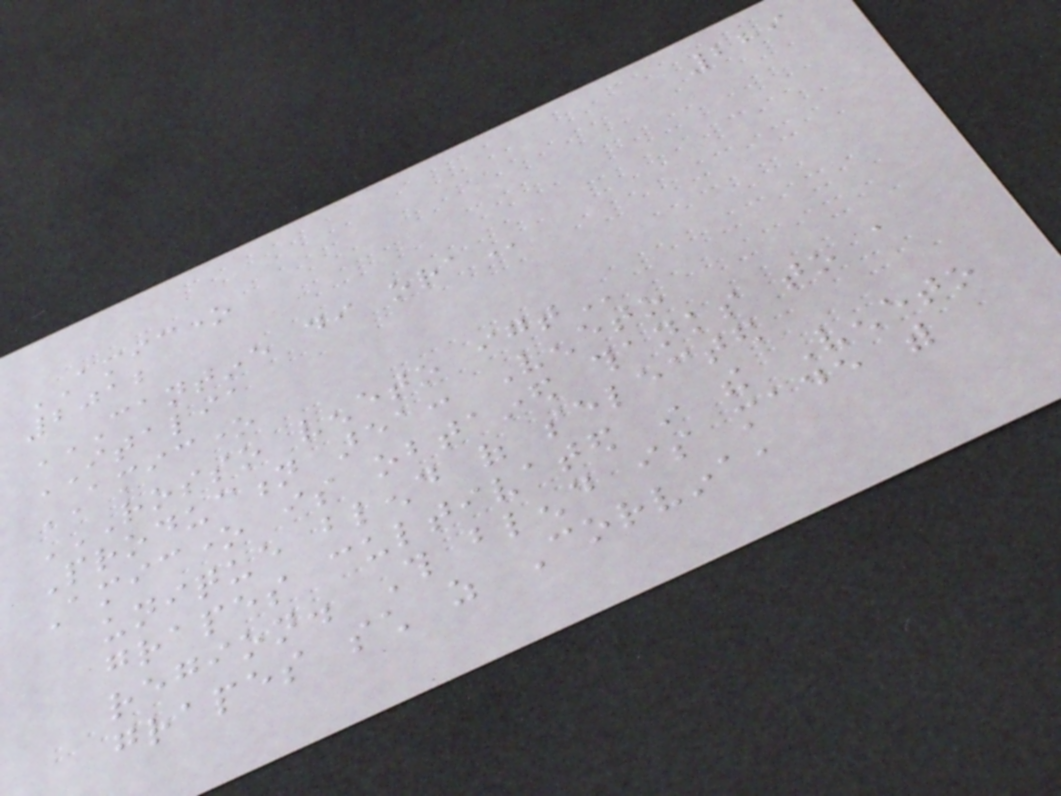289
AMICONE
2012
CANTINE DI ORA
ITALIA
AMICONE
ROSSO VENETO IGT
Production area: Veneto
Amicone is obtained thanks to a
unique blend of selected
grapes cultivated in the Veneto
region. This blend is made with
grapes such as Corvina,
